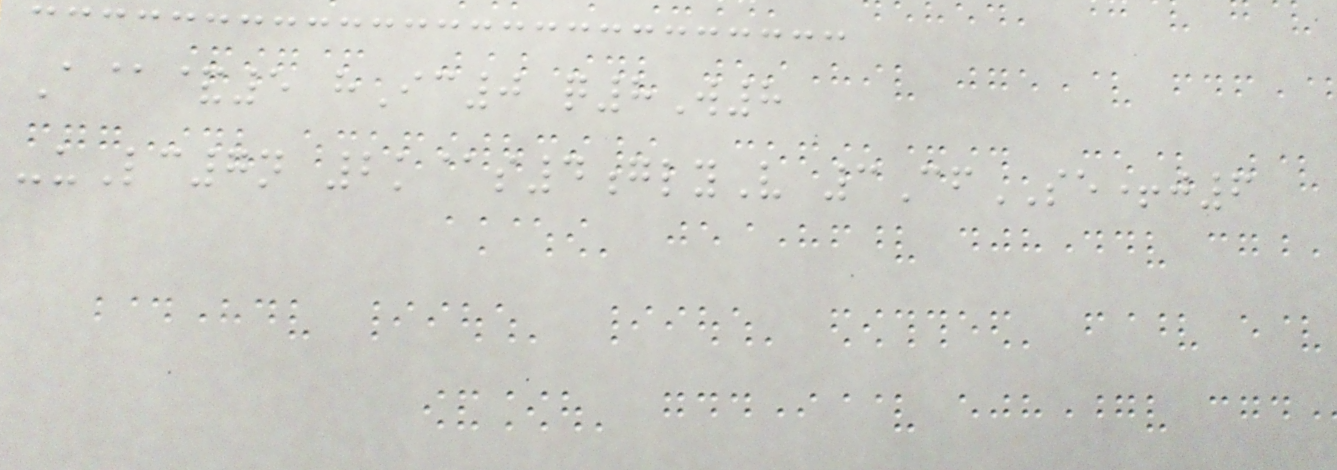A@&5 hIc0 q8W8
-uLc7n 2k@s4glyV 3CfSE+j6
